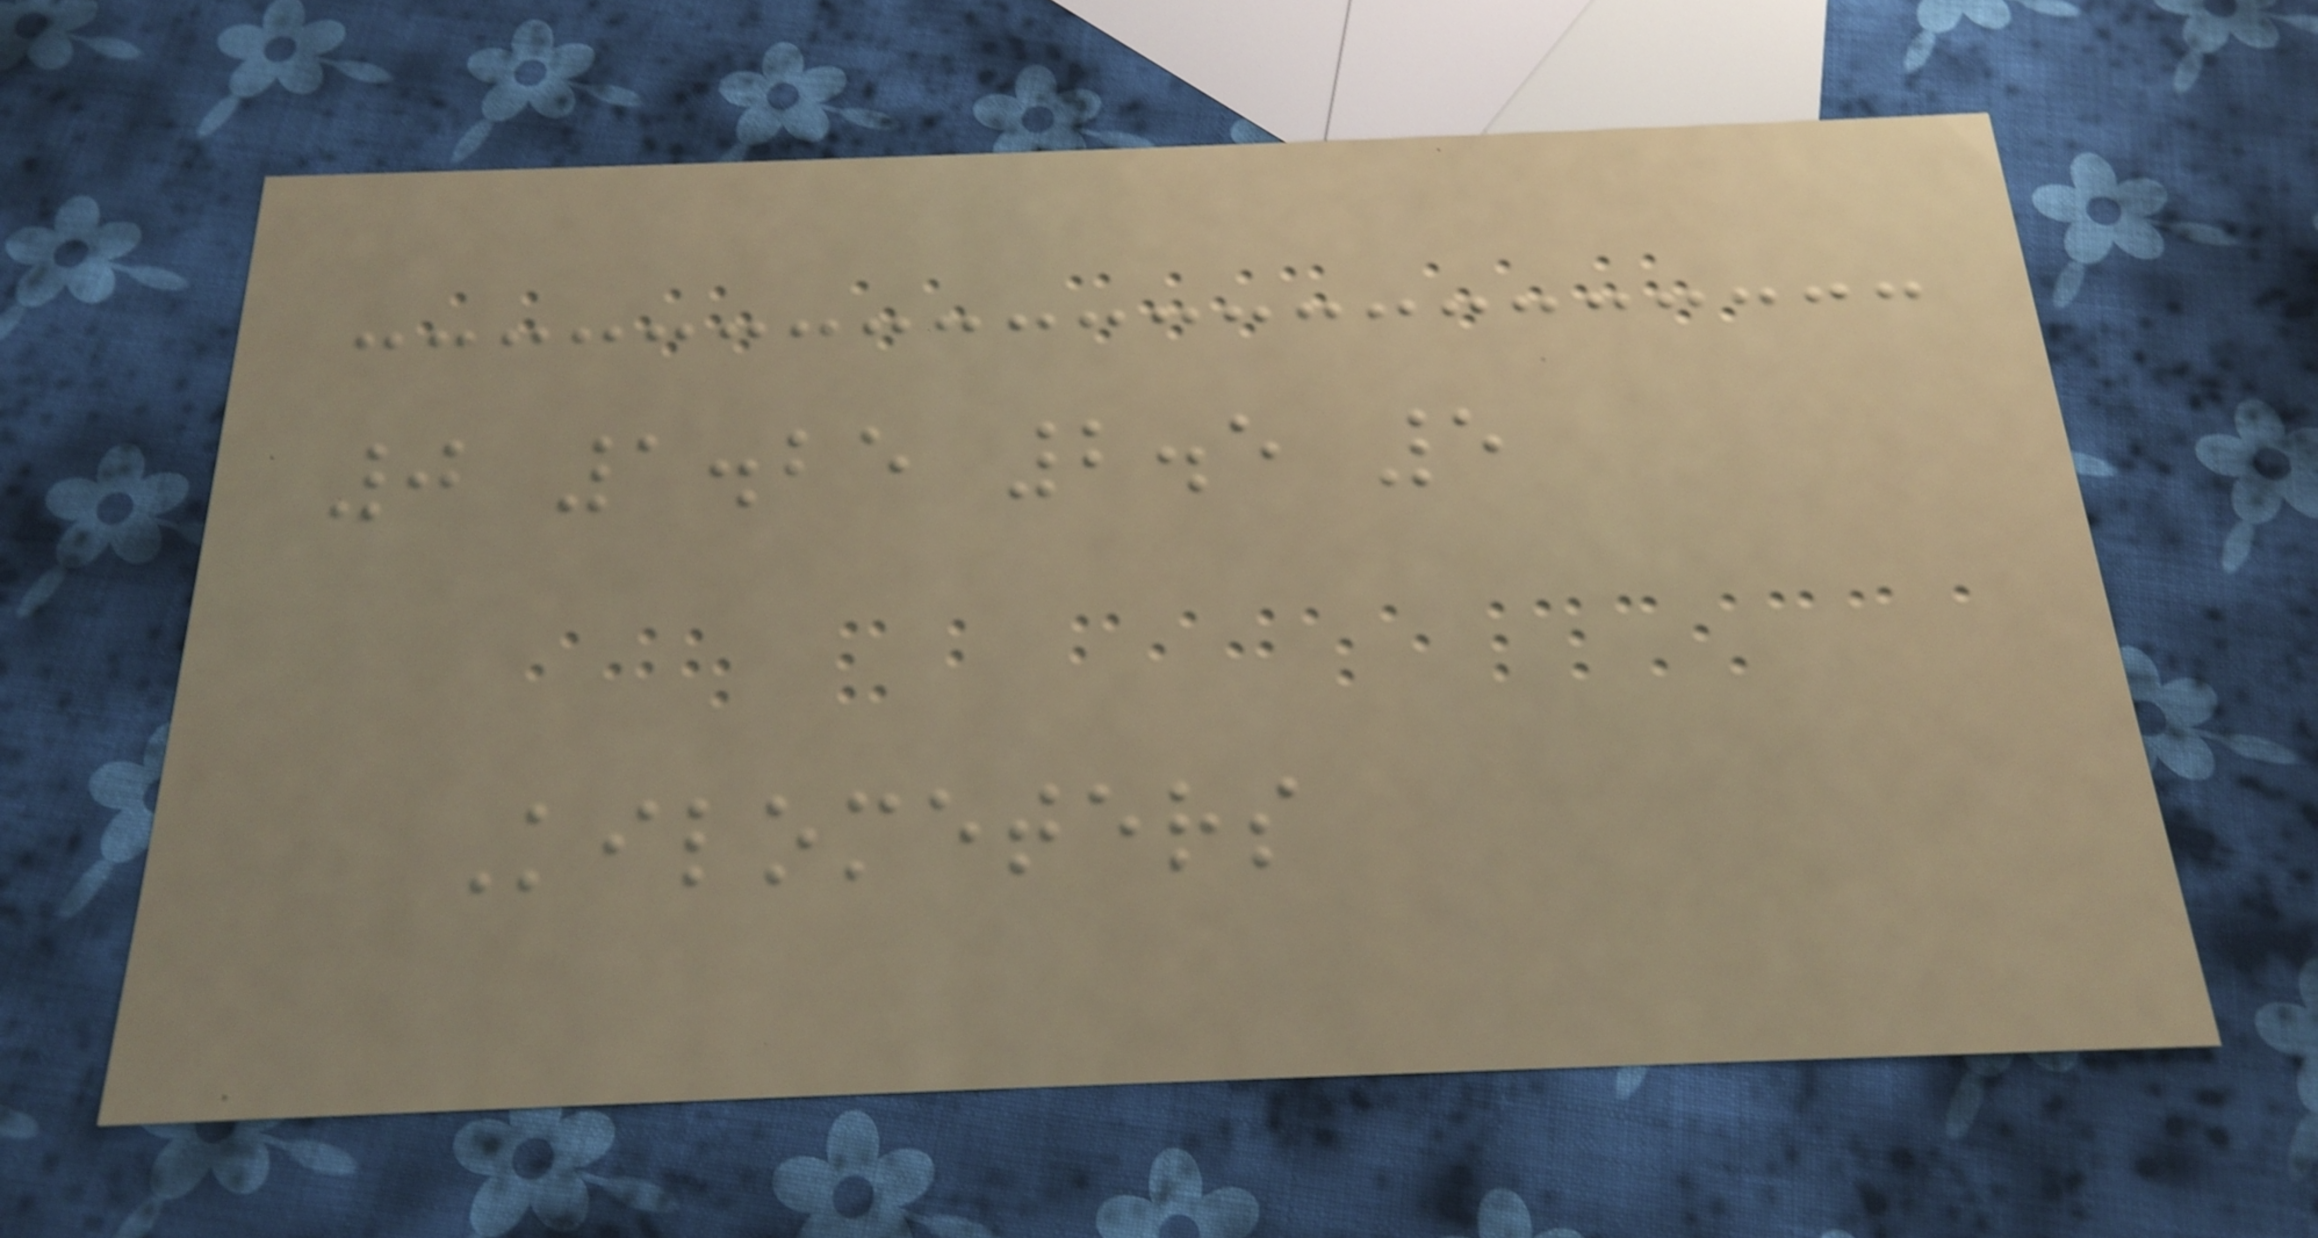0 1.25 2.5 5
Kilometers
